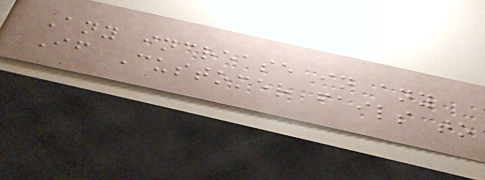Any increase in any
If Customer fails to
